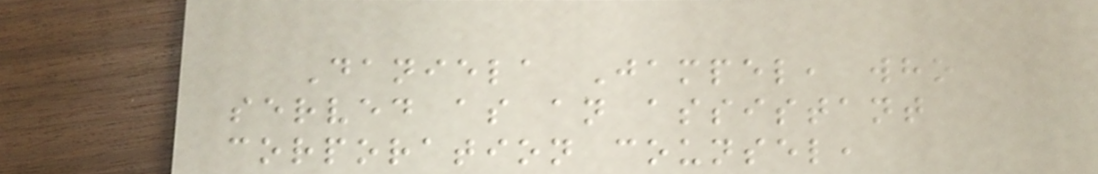Daniela Jampel, who
served as an assistant
corporation counsel,
